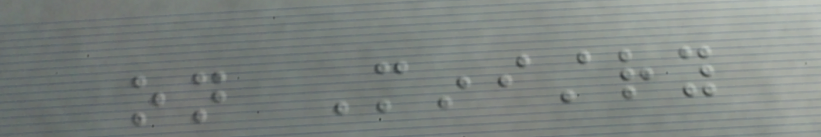on Ministry
